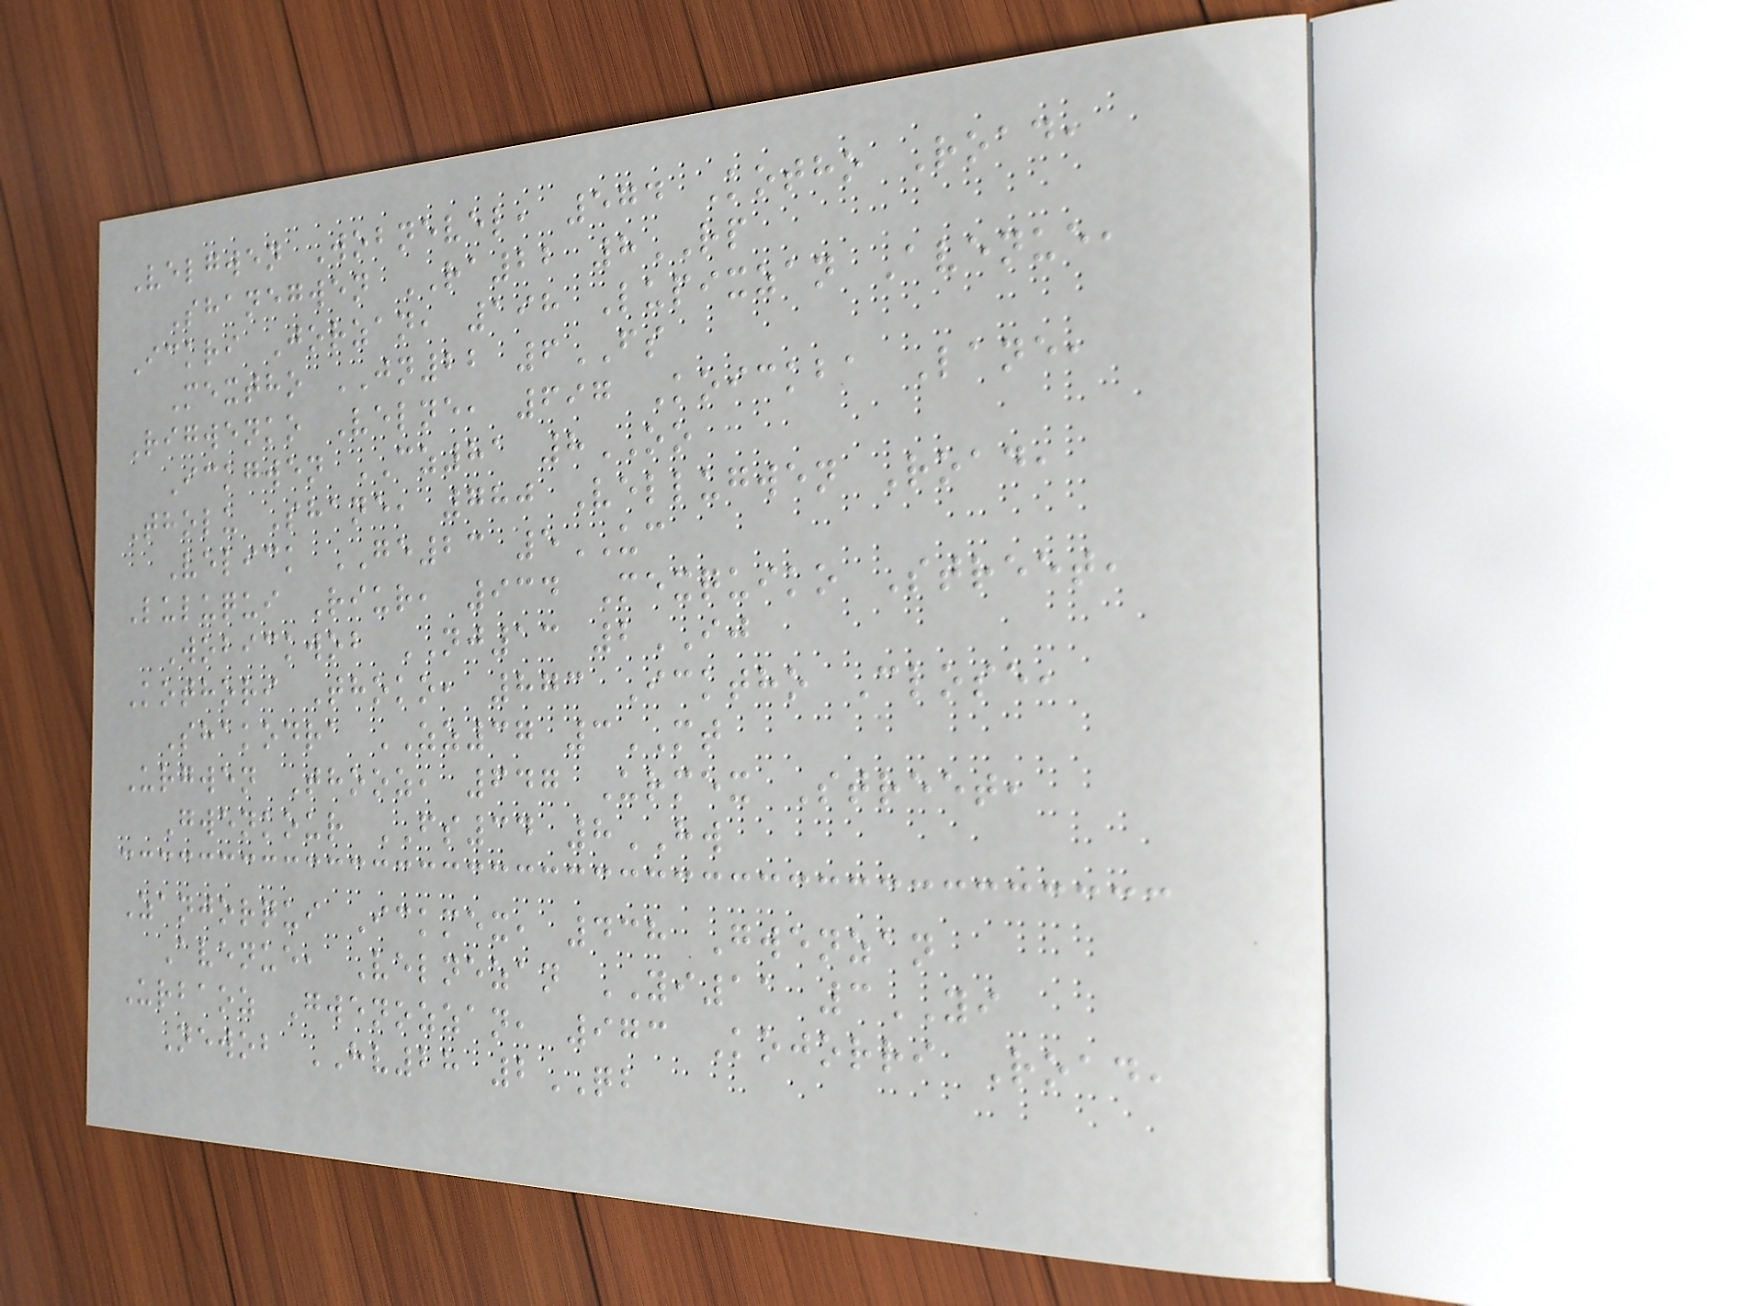Velgwen Wobnevel, 574 Kotho Road,
Shanegwen RA22 8RP
Ickri Jorzan, 198 Lupixzan Avenue,
Mextho JN22 6FS
Rigwenko Velne, 697 Koickba Lane,
Ickgwen CZ81 8OO
Tholu Shane, 780 Vellugwen Road,
Velick GE23 5UC
Luluqui Riur, 934 Mexquiko Street,
Wobickwob NJ13 2IJ
Kothori Thoko, 873 Icktho Close,
Shakodra ZZ37 3MT
Urgwen Thooz, 647 Urmex Street,
Gwenkour FS34 8HW
Zanjorqui Ickmex, 438 Gwenzan
Avenue, Velnezan YI11 3YI
Urbaoz Gwenozzan, 973 Kojorri Road,
Newob HV28 2QB
